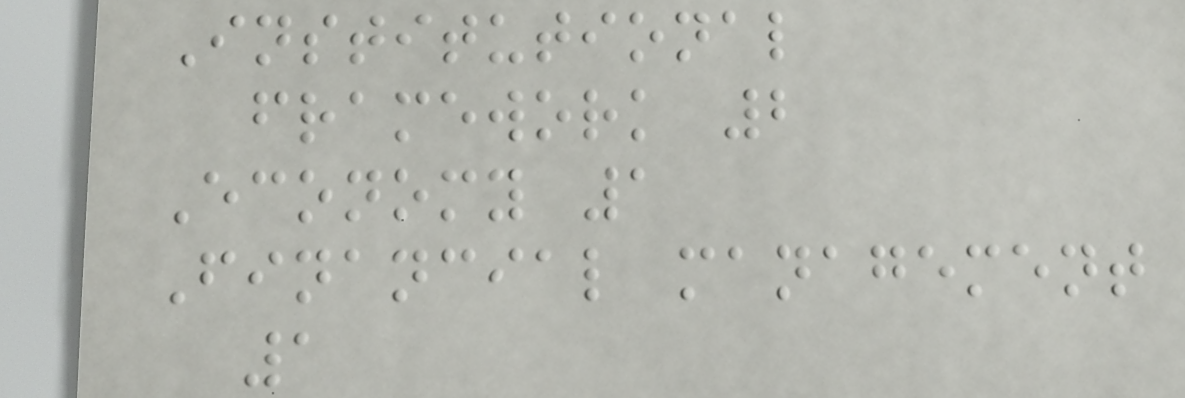Institutional
framework 2
Economy 1
Financial management
1
